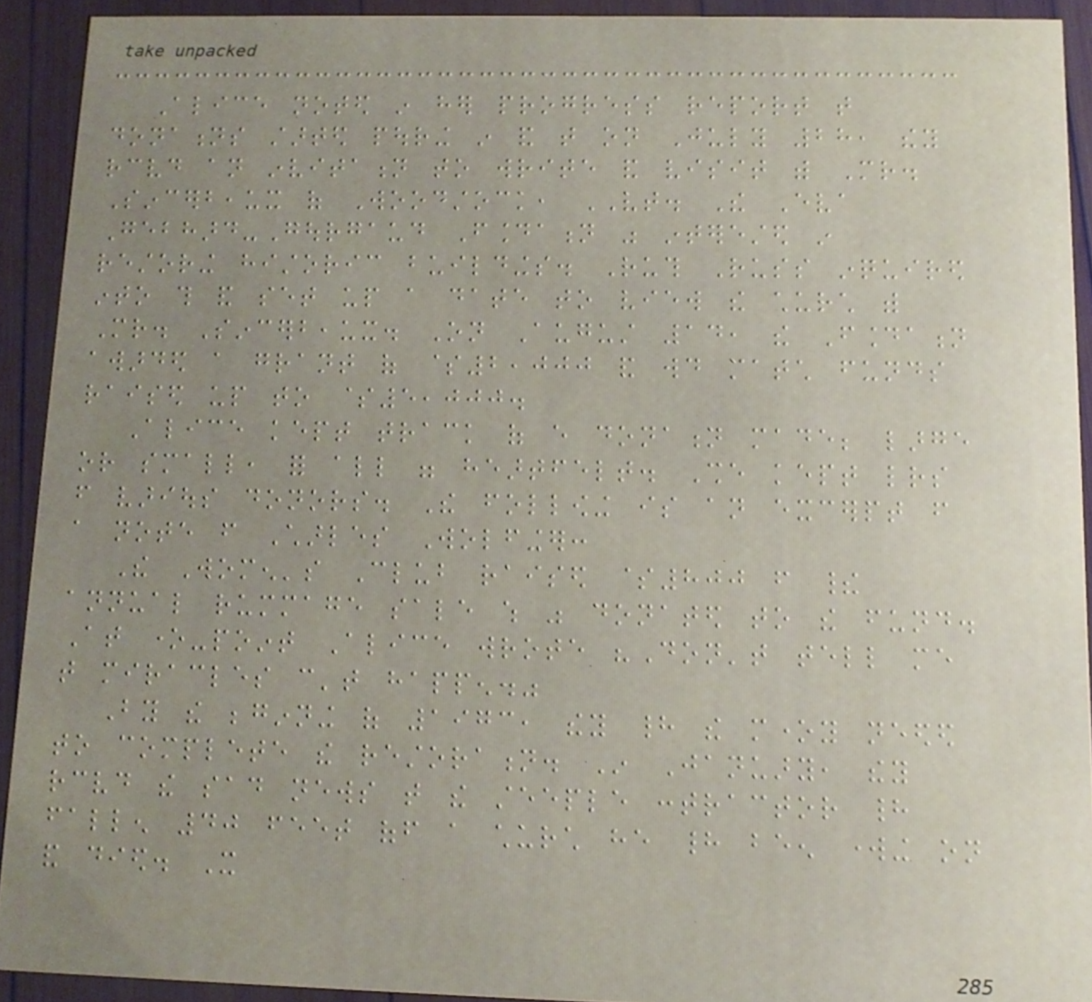Alice noted in her progress report that
donations started pouring in and that on July 28, they
received an invitation to write and visit with Mr.
Sincerbeaux of Woodstock, VT. The Eva
Gebhard-Gourgaud Foundation was interested in
restoring historic buildings. Ruth Russ inquired
into this and set up a date to view the church with
Mr. Sincerbeaux. On August 14, the Foundation
awarded a grant of $2,000 and would match funds
raised up to $5,000.
Alice kept track of every donation made; large
or small, for all were heartfelt. She kept letters
from various donors. The following is an excerpt from
a note from Charles Wolfinger:
The Women's Club raised $800 from their
annual rummage sale which was donated to the fund.
At one-point Alice wrote "Don't tell me
that miracles can't happen."
By the beginning of 1973, they had the money needed
to complete the restoration. In January, they
received the sad news that the steeple contractor had
fallen 40 feet off a church he had been working on
and died. It
